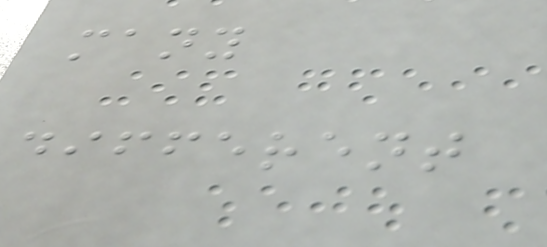many
different
